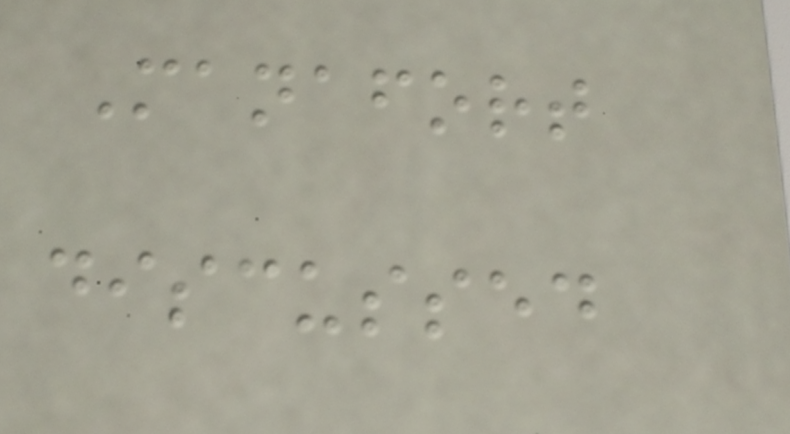Manafort
discussed
